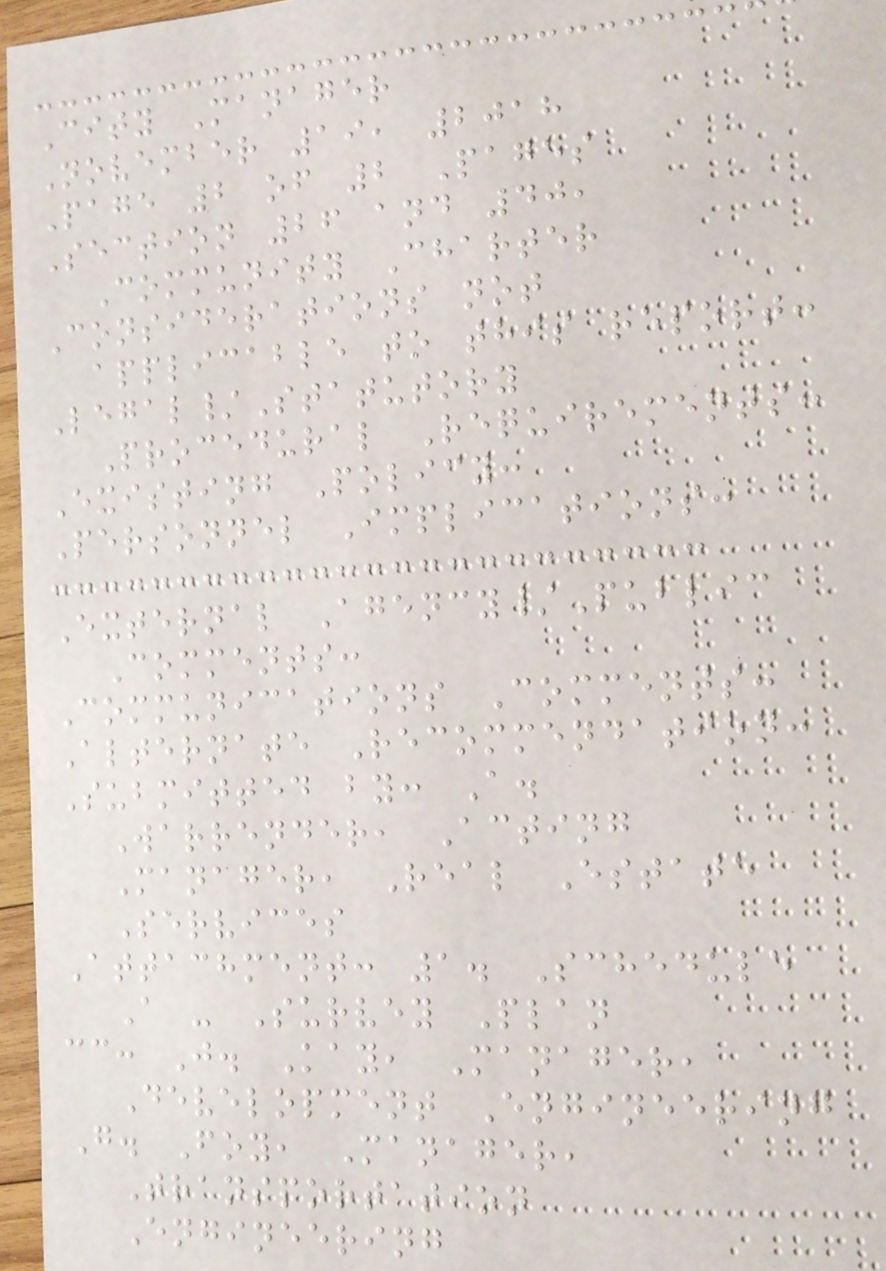City Manager
November 19, 2018
Page 2 of 2 Pages
Section 26 and 40,
Community Charter
Considerations not
applicable to this report:
Legal/Statutory
Procedural Requirements:
Existing Policy:
Personnel Implications:
External Agency/Public
Comments:
Communications Comments:
Alternate Recommendation:
Submitted by: A.
Warrender, Acting
Manager, Real Estate
Services
Attachment: 1. Schedule
A - Survey Plan
cc: J. Kay, Manager,
Development Engineering
G. Foy, Manager,
Transportation
Engineering
